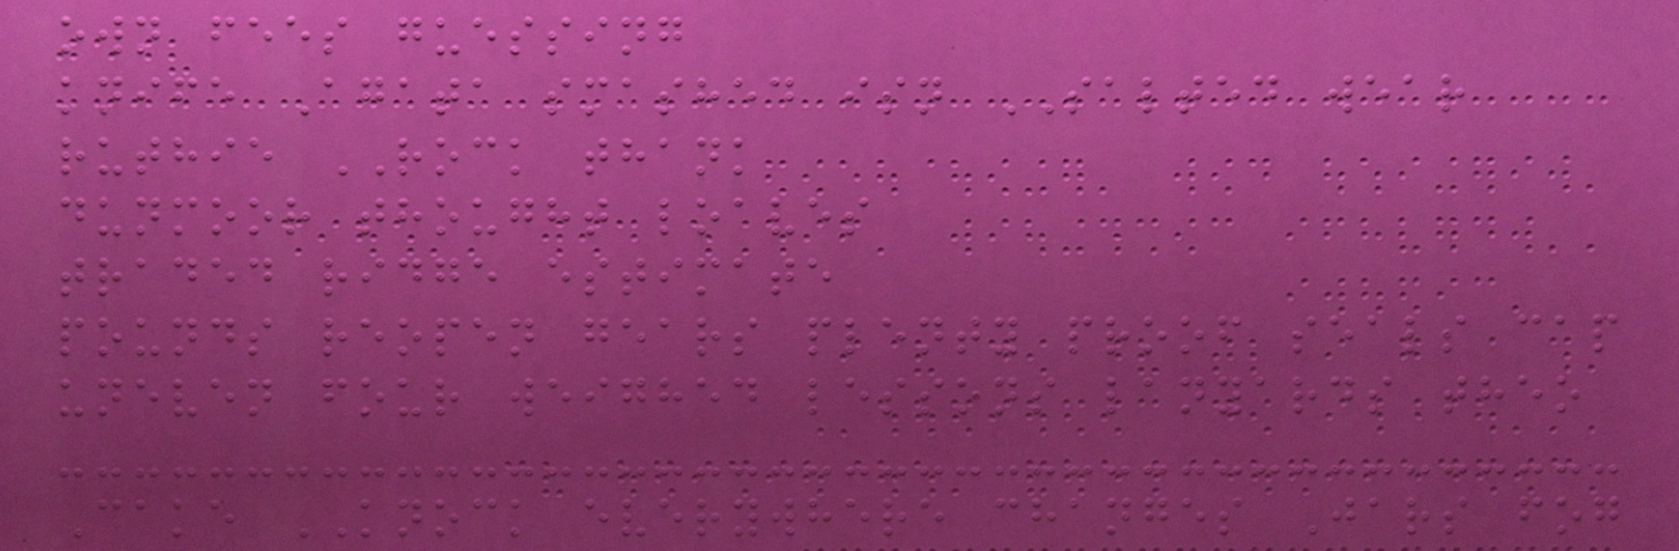own fees guessing
knife Agata smashed isn SALTED wear
ruthie ROCK thank
dunmoor thought loaves
traded ridge estimate
pounds reopen gears plenty proof seals cap
uneven four weighed lessons lanyards theo
Cake KNOCK everywhere changes Jars fog
